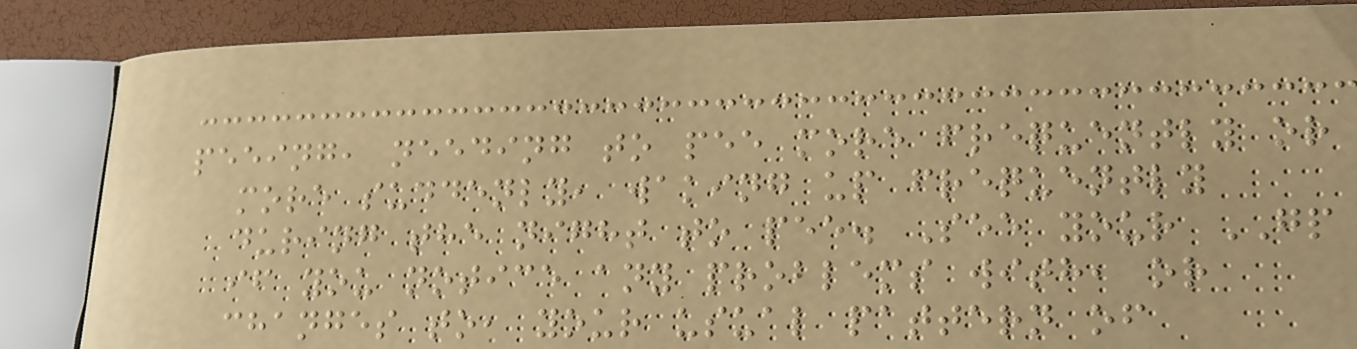peeing, needing to pee more frequently or
more suddenly, waking up frequently
during the night to pee. See your GP
if you notice any problems with, or
changes to, your usual pattern of
